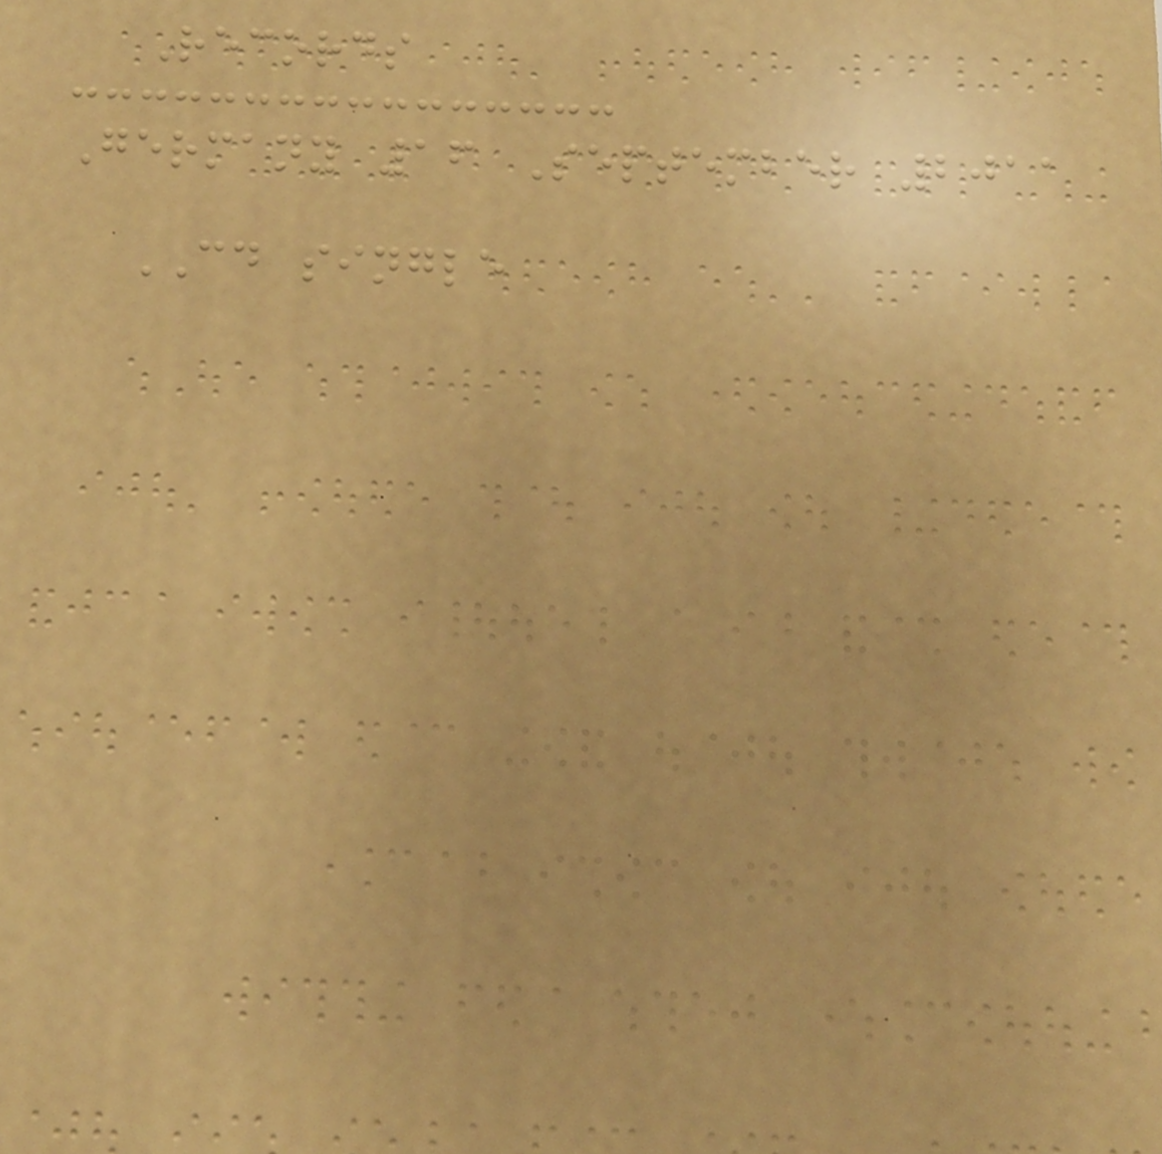Records
Germany 16 September 2011
CD single
